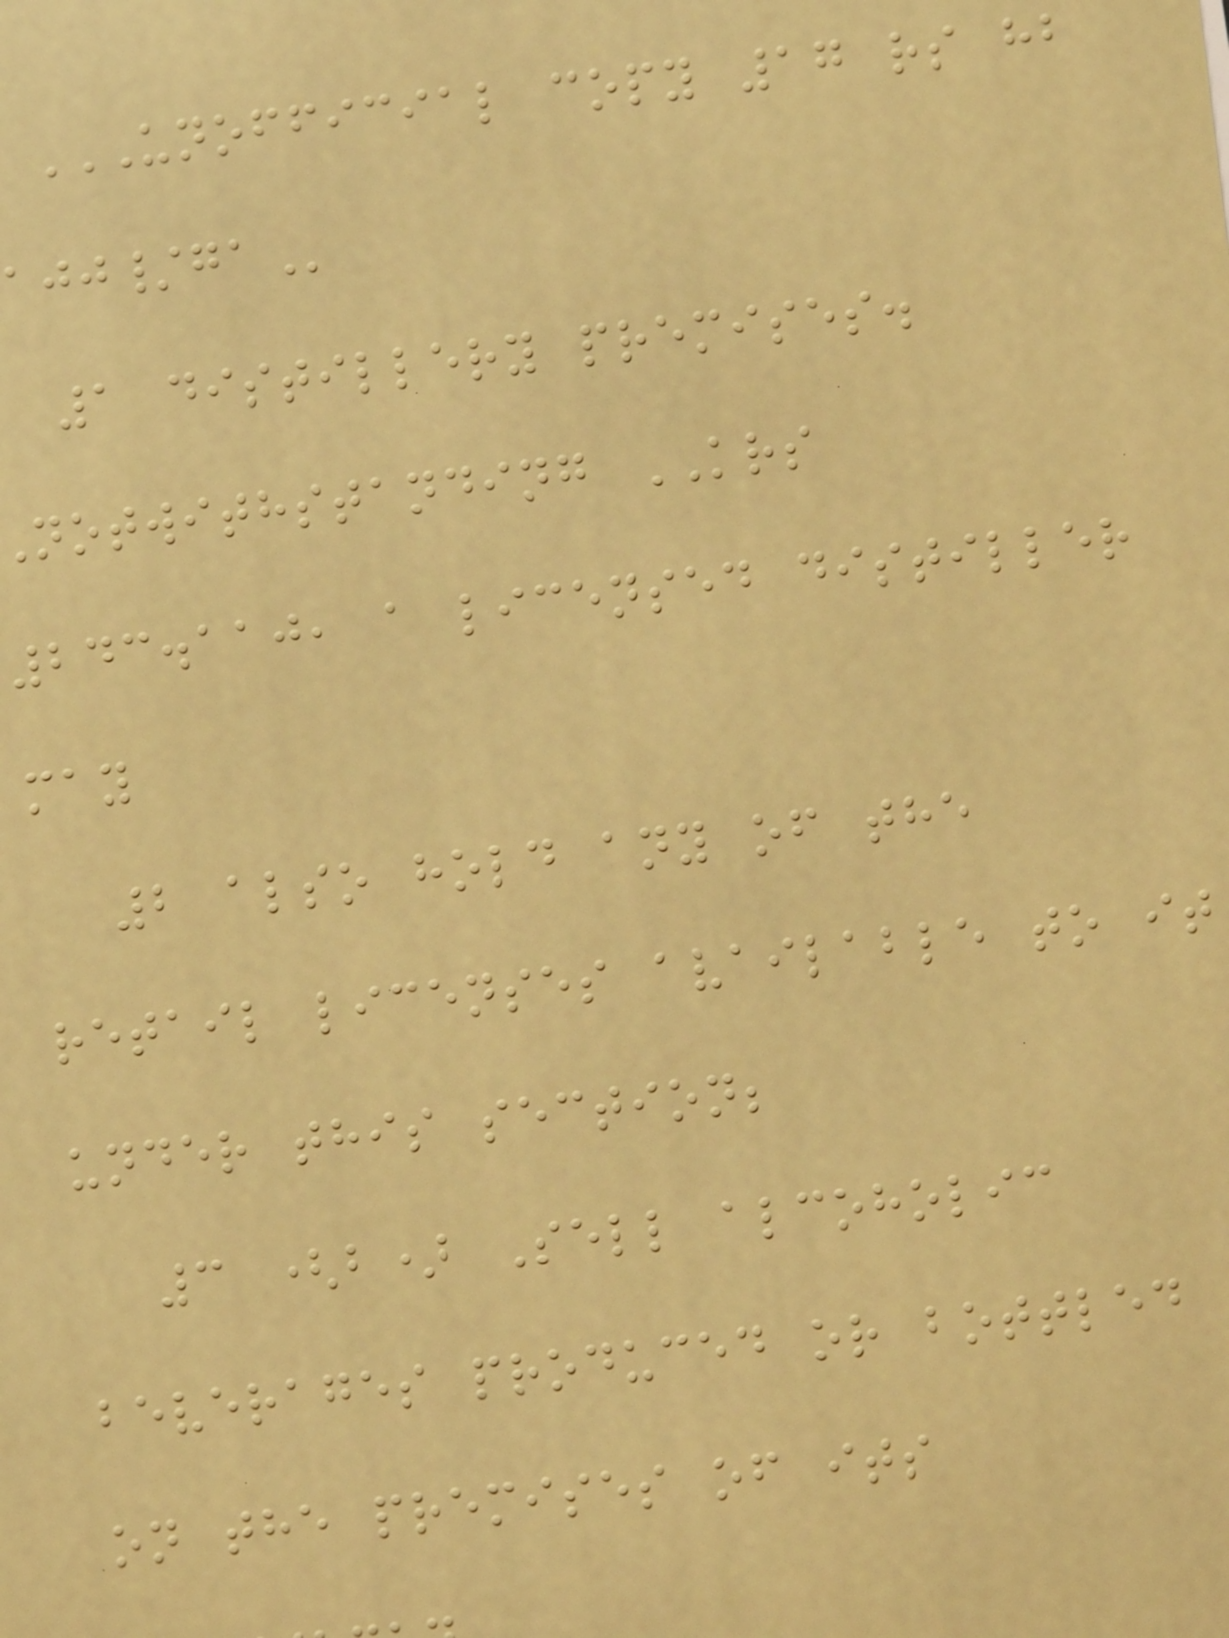UNOFFICIAL COPY 17 RS HB
1 distillery premises.
notwithstanding KRS
243.110, a licensed distiller
may
2 also hold any of the
retail licenses available to it
under this section;
3 (b) Sell alcoholic
beverages produced or bottled
on the premises of its
